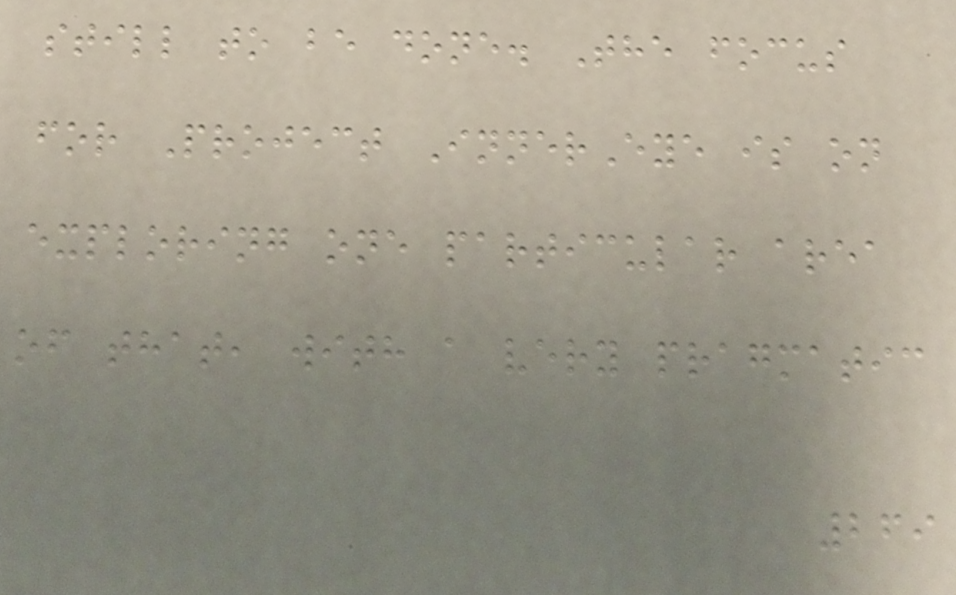still to be done. The focus
for Project InnerEye is on
exploring one particular area
of that, with a very pragmatic
269
